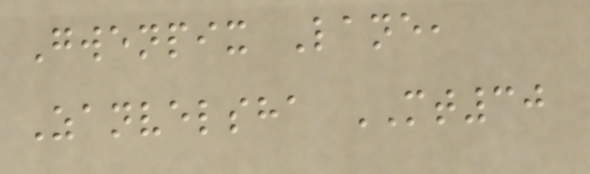Gwenpix Lane,
Zanvelsha MT30
